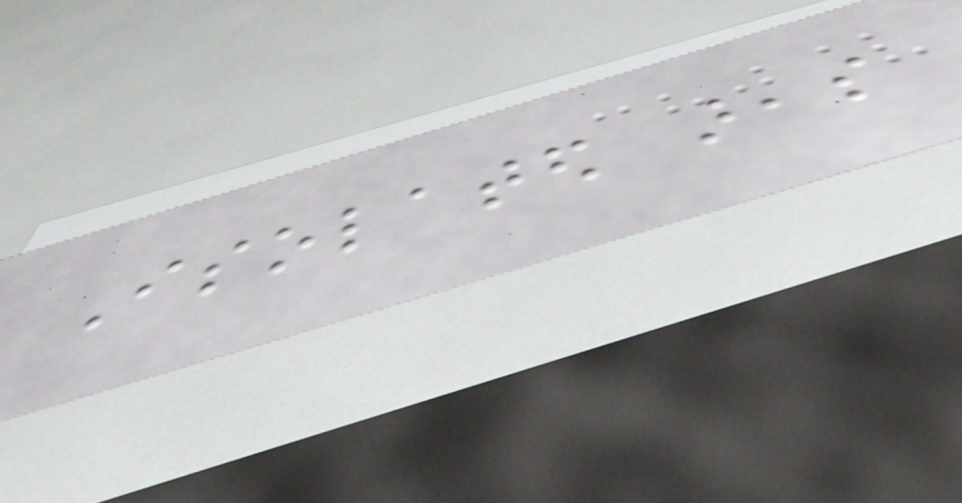Isolated areas
